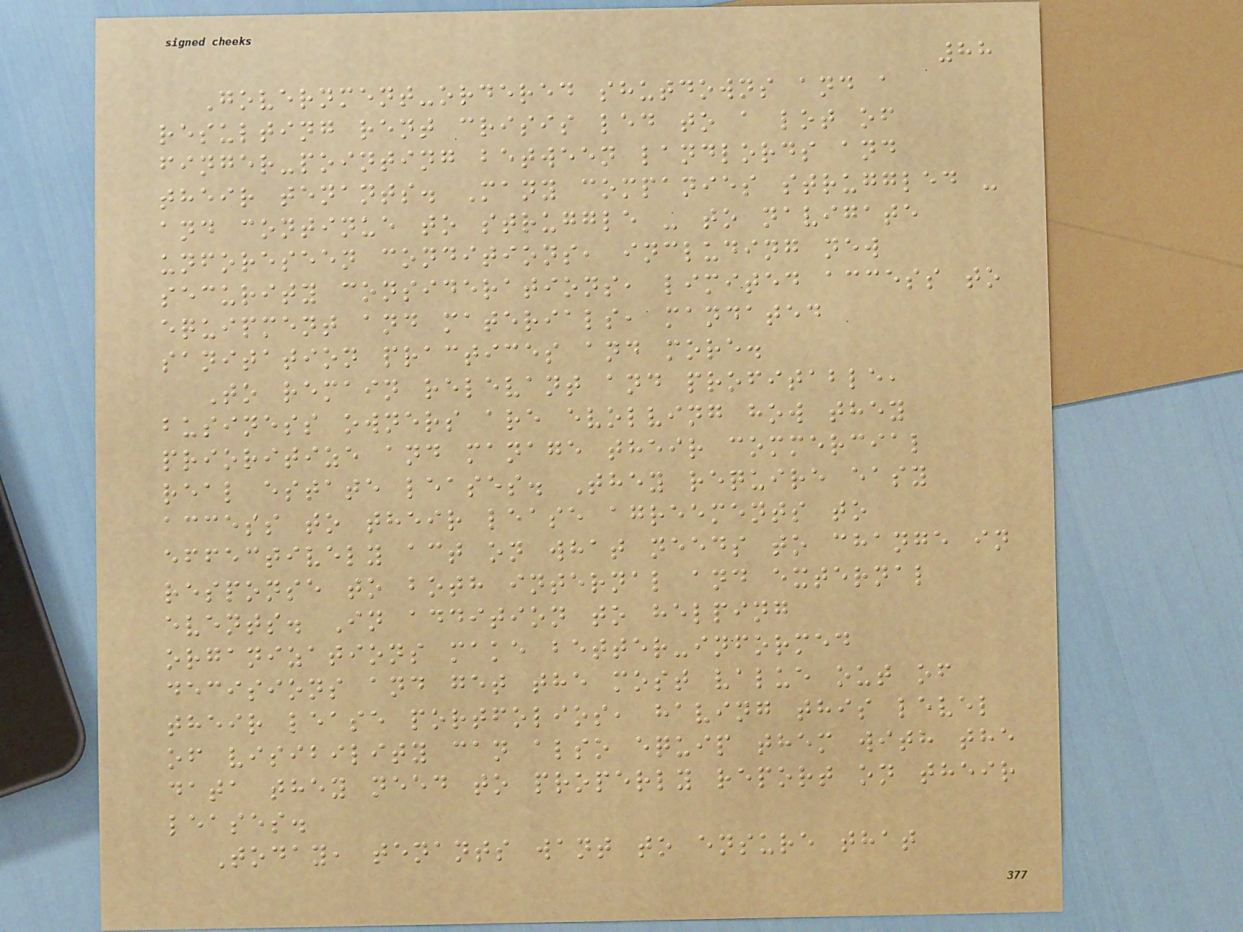88
Government-ordered shutdowns and a
resulting rent crisis led to a lot of
finger-pointing between landlords and
their tenants. Many companies struggled -
and continue to struggle - to navigate
unforeseen conditions, including new
security considerations, limited access to
equipment and materials, mandated
sanitation practices and more.
To remain relevant and profitable,
business owners are evolving how they
prioritize and manage their commercial
real estate leases. They require easy
access to their lease agreements to
effectively act on what needs to change in
response to both internal and external
events. In addition to helping
organizations make better-informed
decisions and get the most value out of
their lease portfolios, having this level
of visibility can also equip them with the
data they need to properly report on their
leases.
Today, tenants want to ensure that
